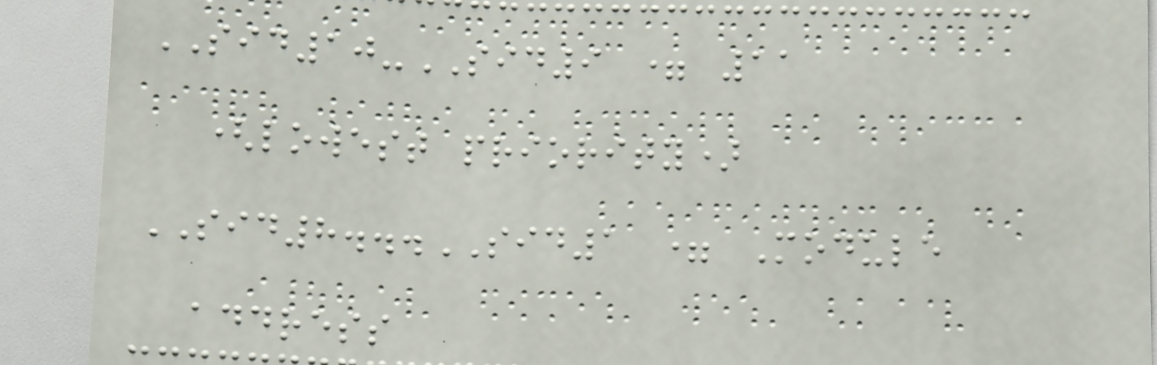SID10-SID9 = 11
(lowest priority)
SID8...SID1 = Module
address
